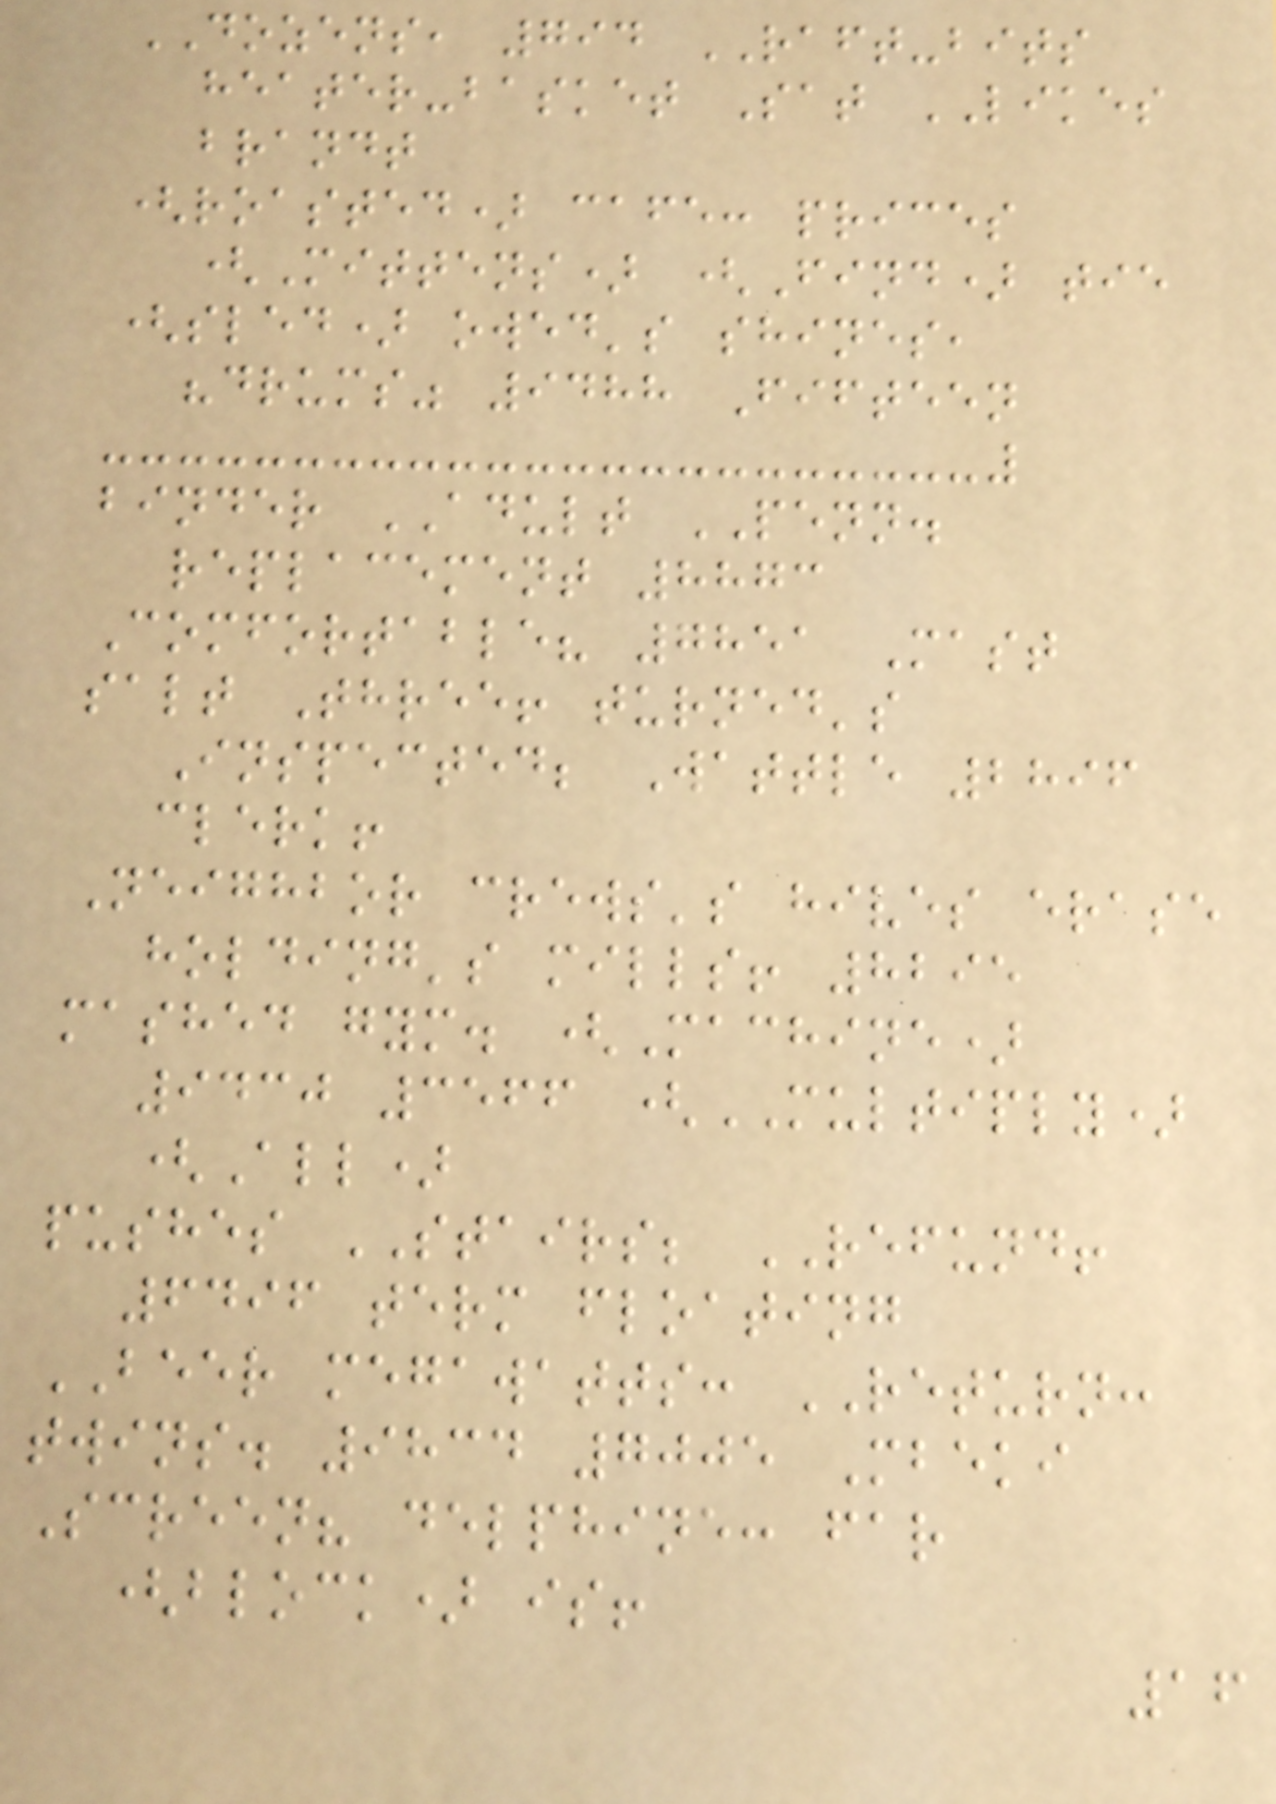DOZENS, 794 RAFT-bits
heater-basket Sat LIKES
brandt
(roasted) cafe: prices
(Mittens) (Find) tie
(sled) owed's shines,
"drums" 9488 Fifteen
binder ADULT PENN.
replacement 8873
Comfortable? 7851 Mast
salt Three! turned's
Inspected; Wattle 2896
clerk!
Neighbor crews's hives erase
holding's mills! 8295
mashed gym. (Machine)
9430 3566 (MULTIPLY)
(All)
pushes STAIRS; REFUND!
6496 term floating
BEER megawatts: RETURN:
twins. 9834 7005 Mbeki
Screen? delphine: far
(block) is!
16
